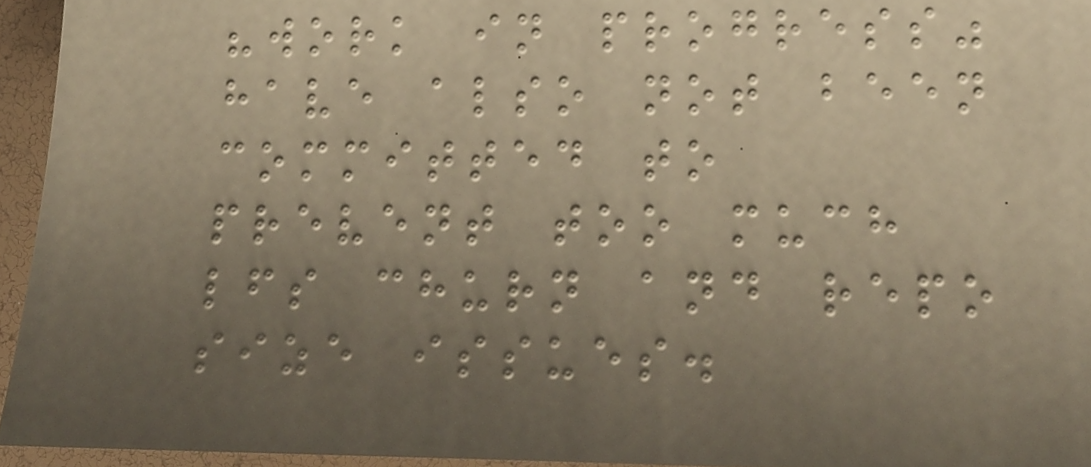"work in progress"
have also not been
committed to
prevent too much
lfs churn and repo
size issues.
